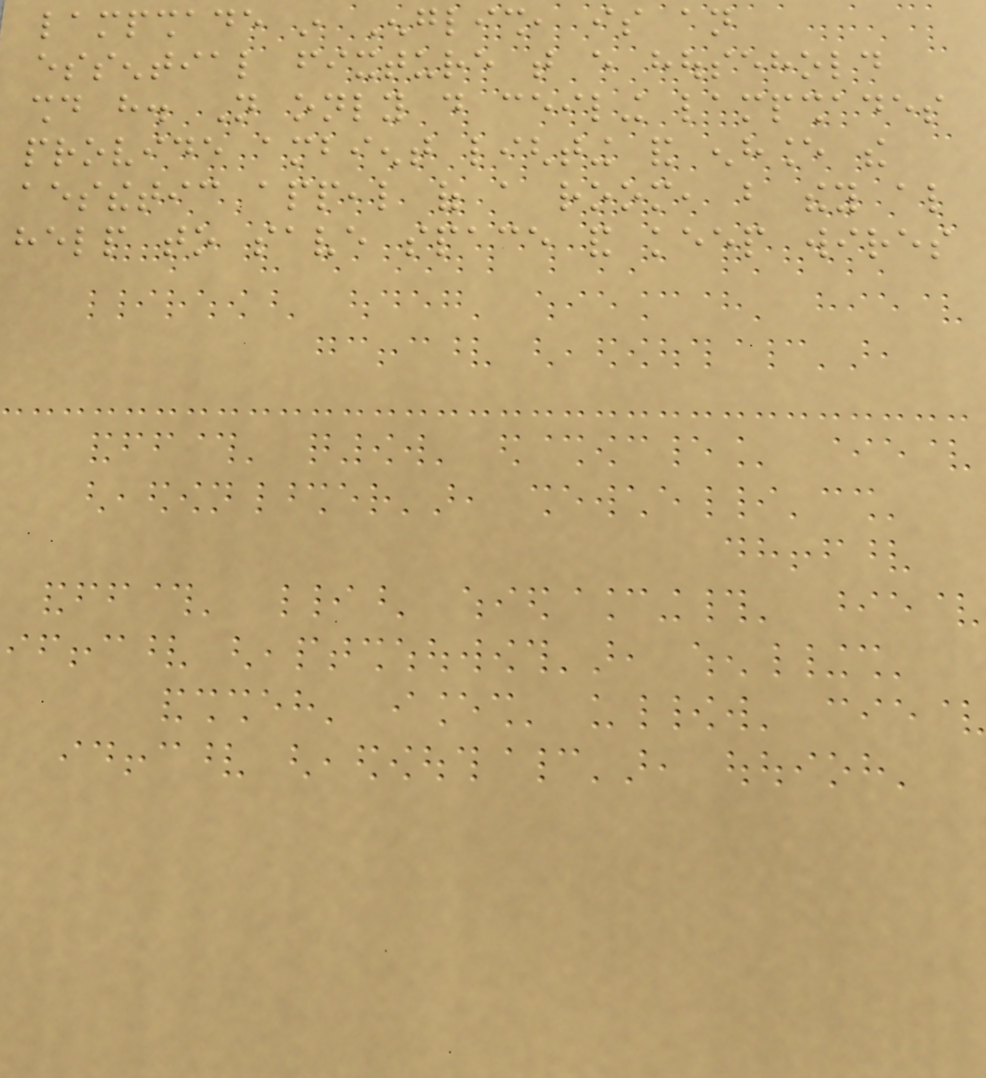lampshade in English, is an
essential fixture that every household
should have. Not only do ceiling lampshades
provide ambient lighting and enhance the
aesthetic appeal of a room, but they also
help to save space and keep wires
